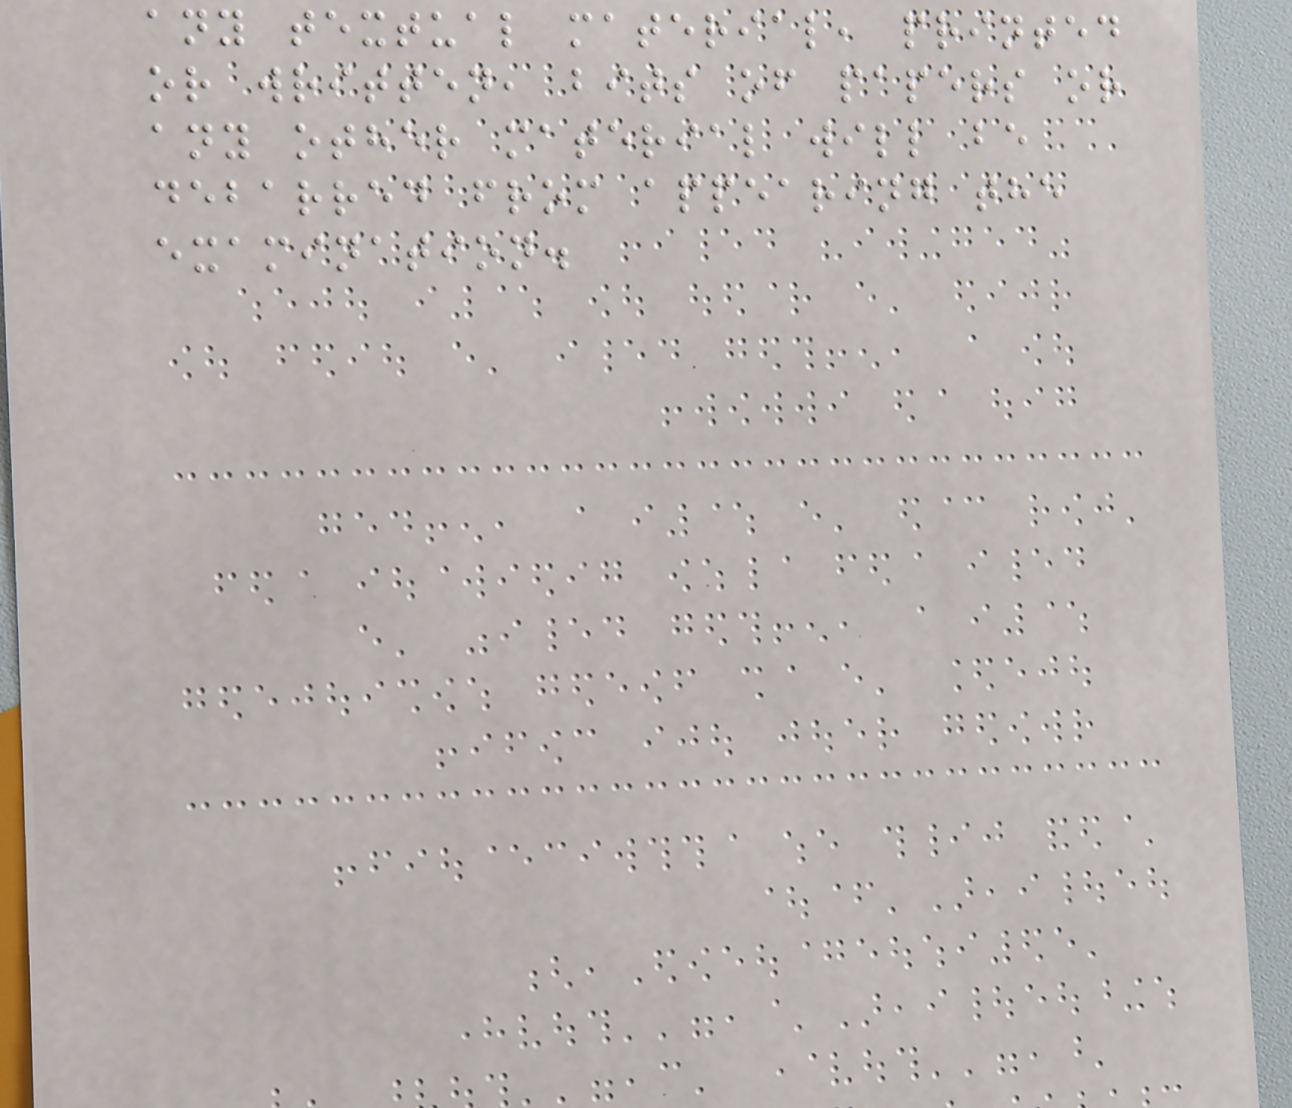any textual material, printed
or written, bits of papers or
any other material will be
debarred from appearing the
examination.
